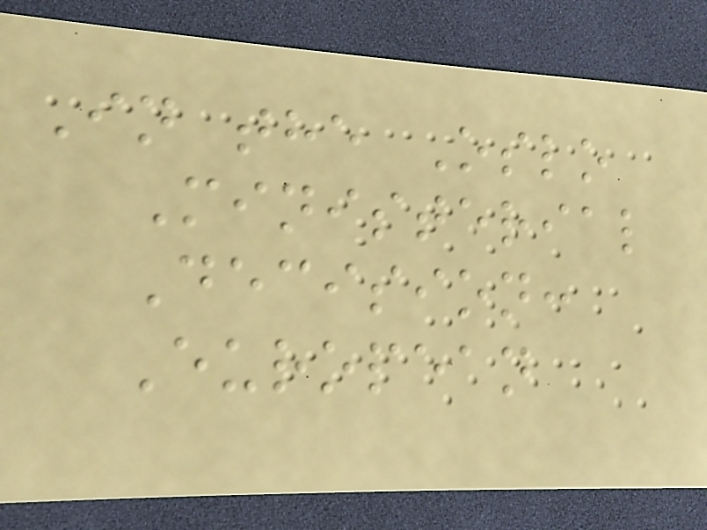In the Oslo
Ministerial
Decision:
European
